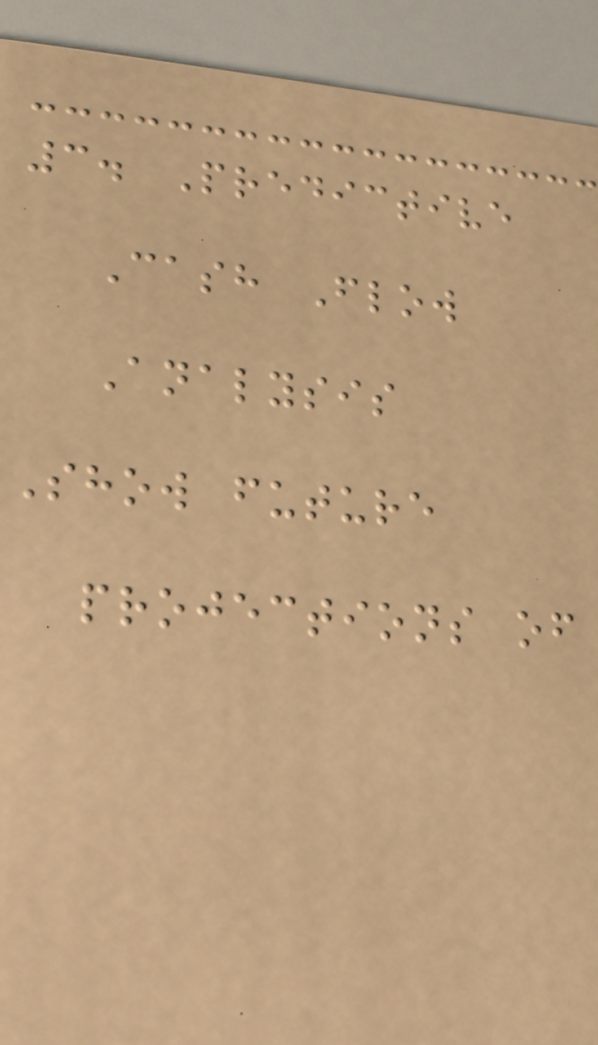3. Predictive
Cash Flow
Analysis
Show future
projections of
